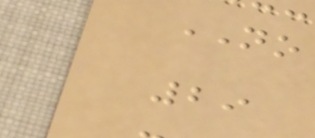NO
29
